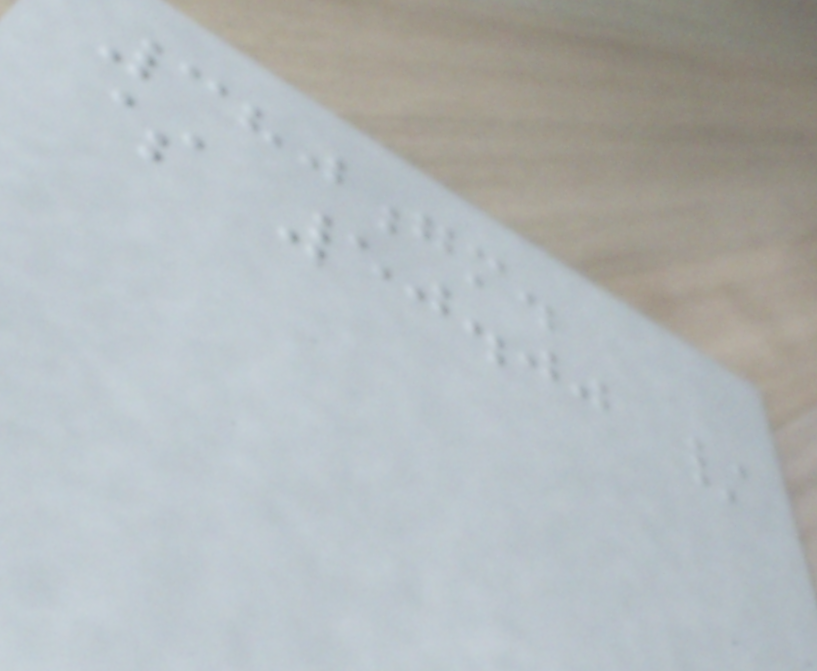380gm.
$ 50.00 /
